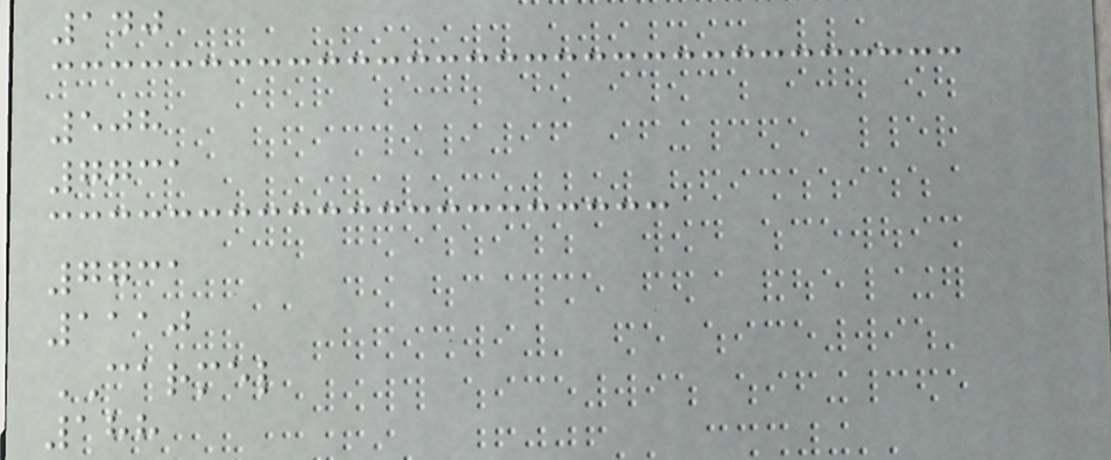140
508
7731
7731
1110
CARMEL
188
